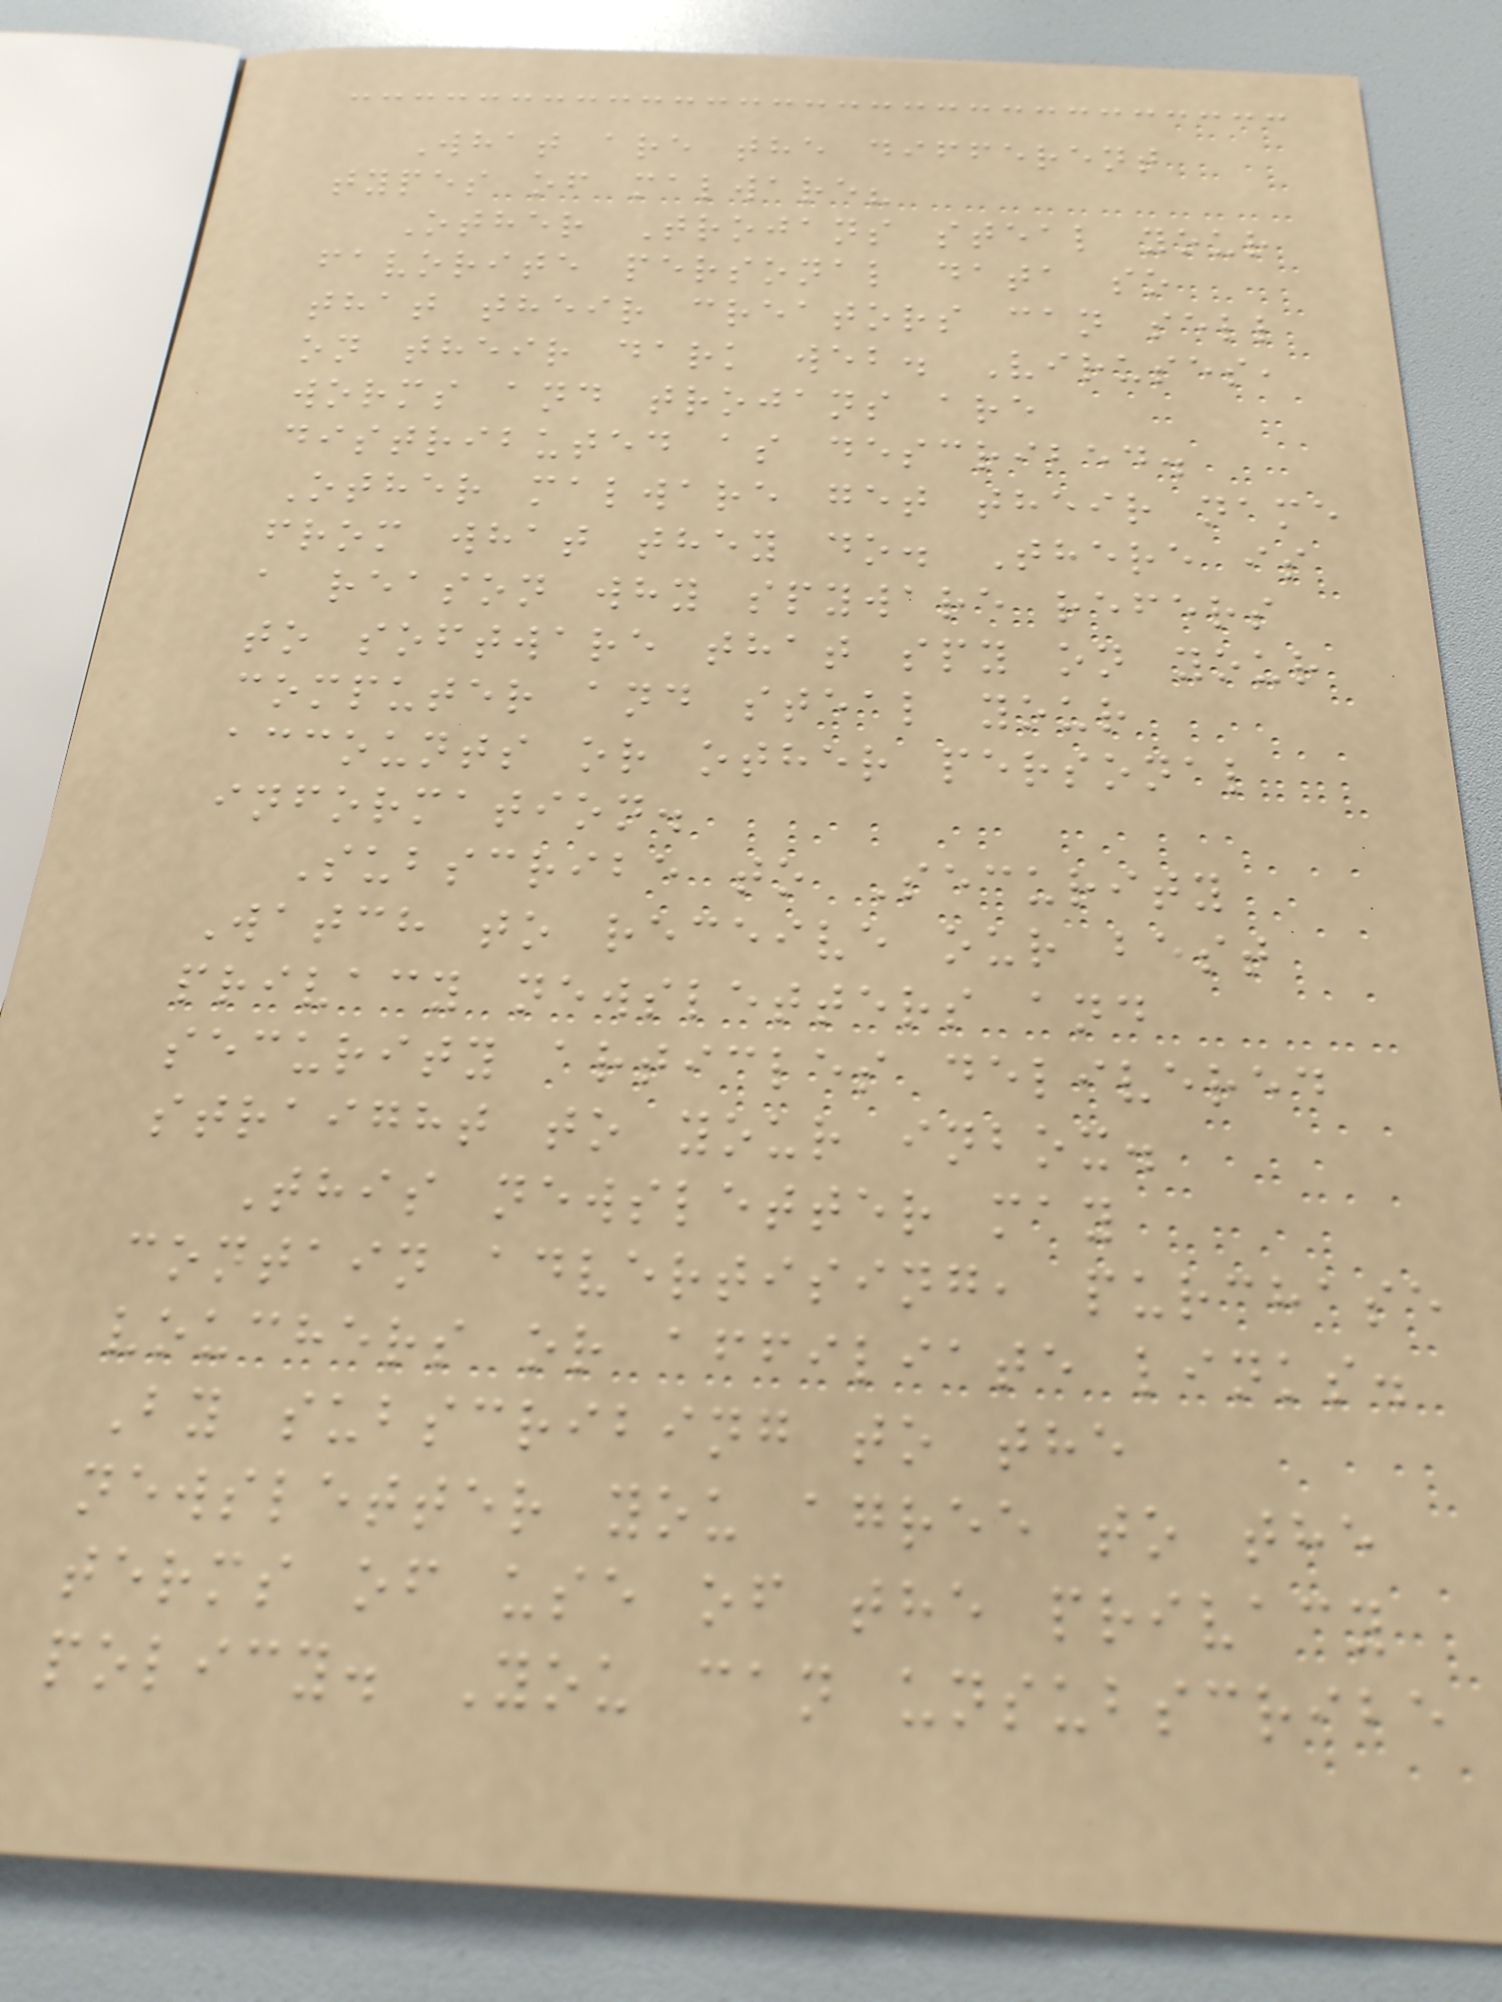What are the different
types of malware?
Other Trojans steal your
favorite personal data so
that their creators can sell
on their dark web. Viruses,
worms and trojans are
distributed as described.
Other malware get their name
from what they do. There is
a reason why spyware refers
to software that spy on your
computer and steal your
accounts or other personal
information.
Subscribe to Security
Watch to receive our best
privacy newsletters and
security articles delivered
straight to your inbox.
This newsletter may
contain advertising, purchase
vouchers or affiliate links.
By subscribing to the
newsletter you agree to the
terms of use of the privacy
policy. You can unsubscribe
